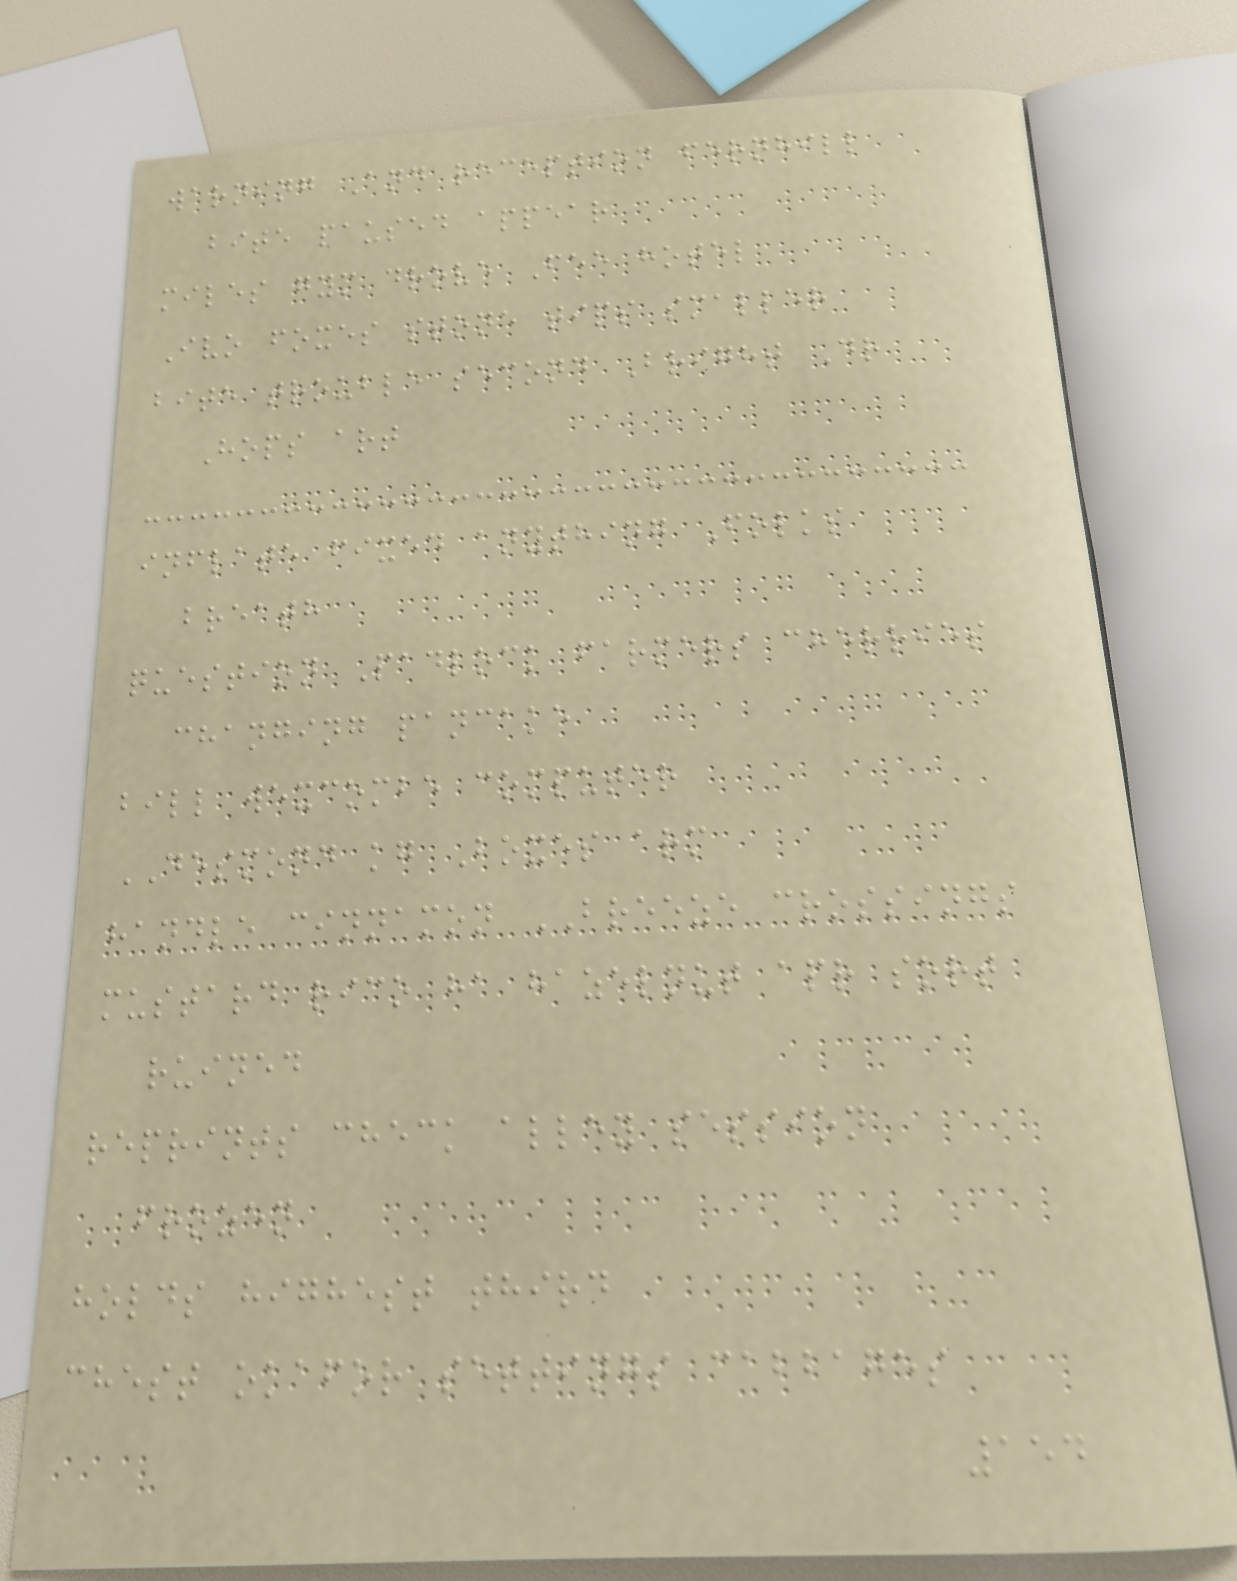warning And reception fernhill
bite paused appear
miles gym drove Fee hotel
Ivo foxes stone tips smaller
bite trouble second Bright Dr
Hops art
inflate fixed anything Folks
breath
question Padlock farmers cherries
changing pancake
bill wexcombe computer
DESMOND kg Boxes arm
handle cinnamon BREEZE crossings
mustard rico ha hazelnut apr sort
ruined
reprints check alley session
frozen
holds highest third
chest okafor settings cabbages
154
